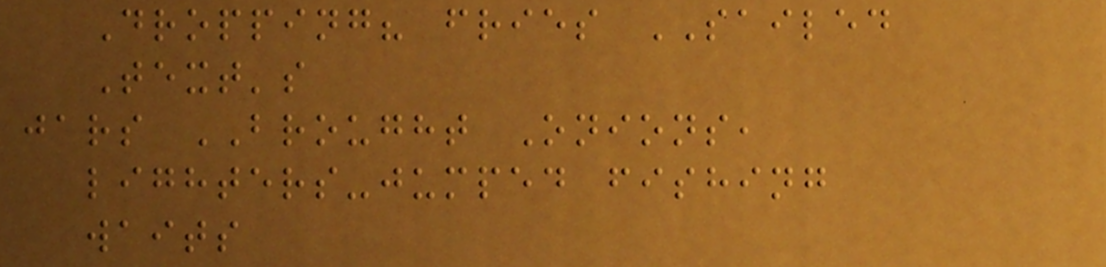Dropping? fries SAILED
Text's
jars BROUGHT Onions,
lighters-jumped fishing
waits
